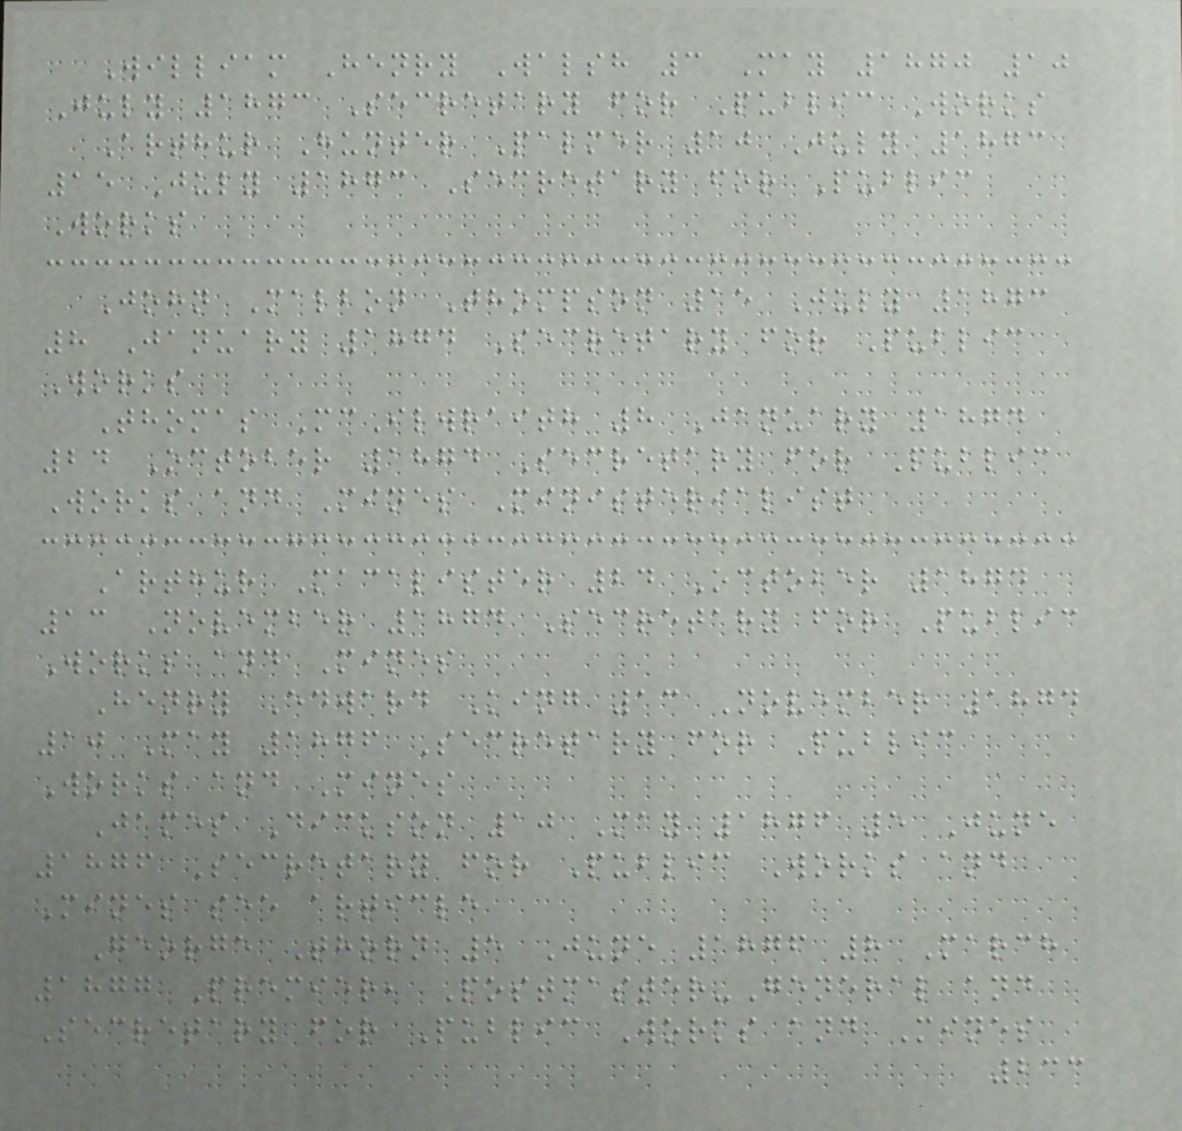William Henry Walsh 3 May 1870 10
July 1873 Secretary for Public Works
Arthur Hunter Palmer 10 July 1873
15 July 1873 Secretary for Public
Works
John Malbon Thompson 15 July 1873
8 January 1874 Secretary for Public
Works
Thomas McIlwraith 8 January 1874
24 October 1874 Secretary for Public
Works and Mines Ministerialist
Arthur Macalister 24 October 1874
13 November 1874 Secretary for Public
Works and Mines
Henry Edward King 13 November 1874
10 May 1876 Secretary for Public
Works and Mines
James Dickson 10 May 1876 5 June
1876 Secretary for Public Works and
Mines see article
George Thorn 5 June 1876 8 March
1877 Premier, Postmaster-General and
Secretary for Public Works and Mines
233
